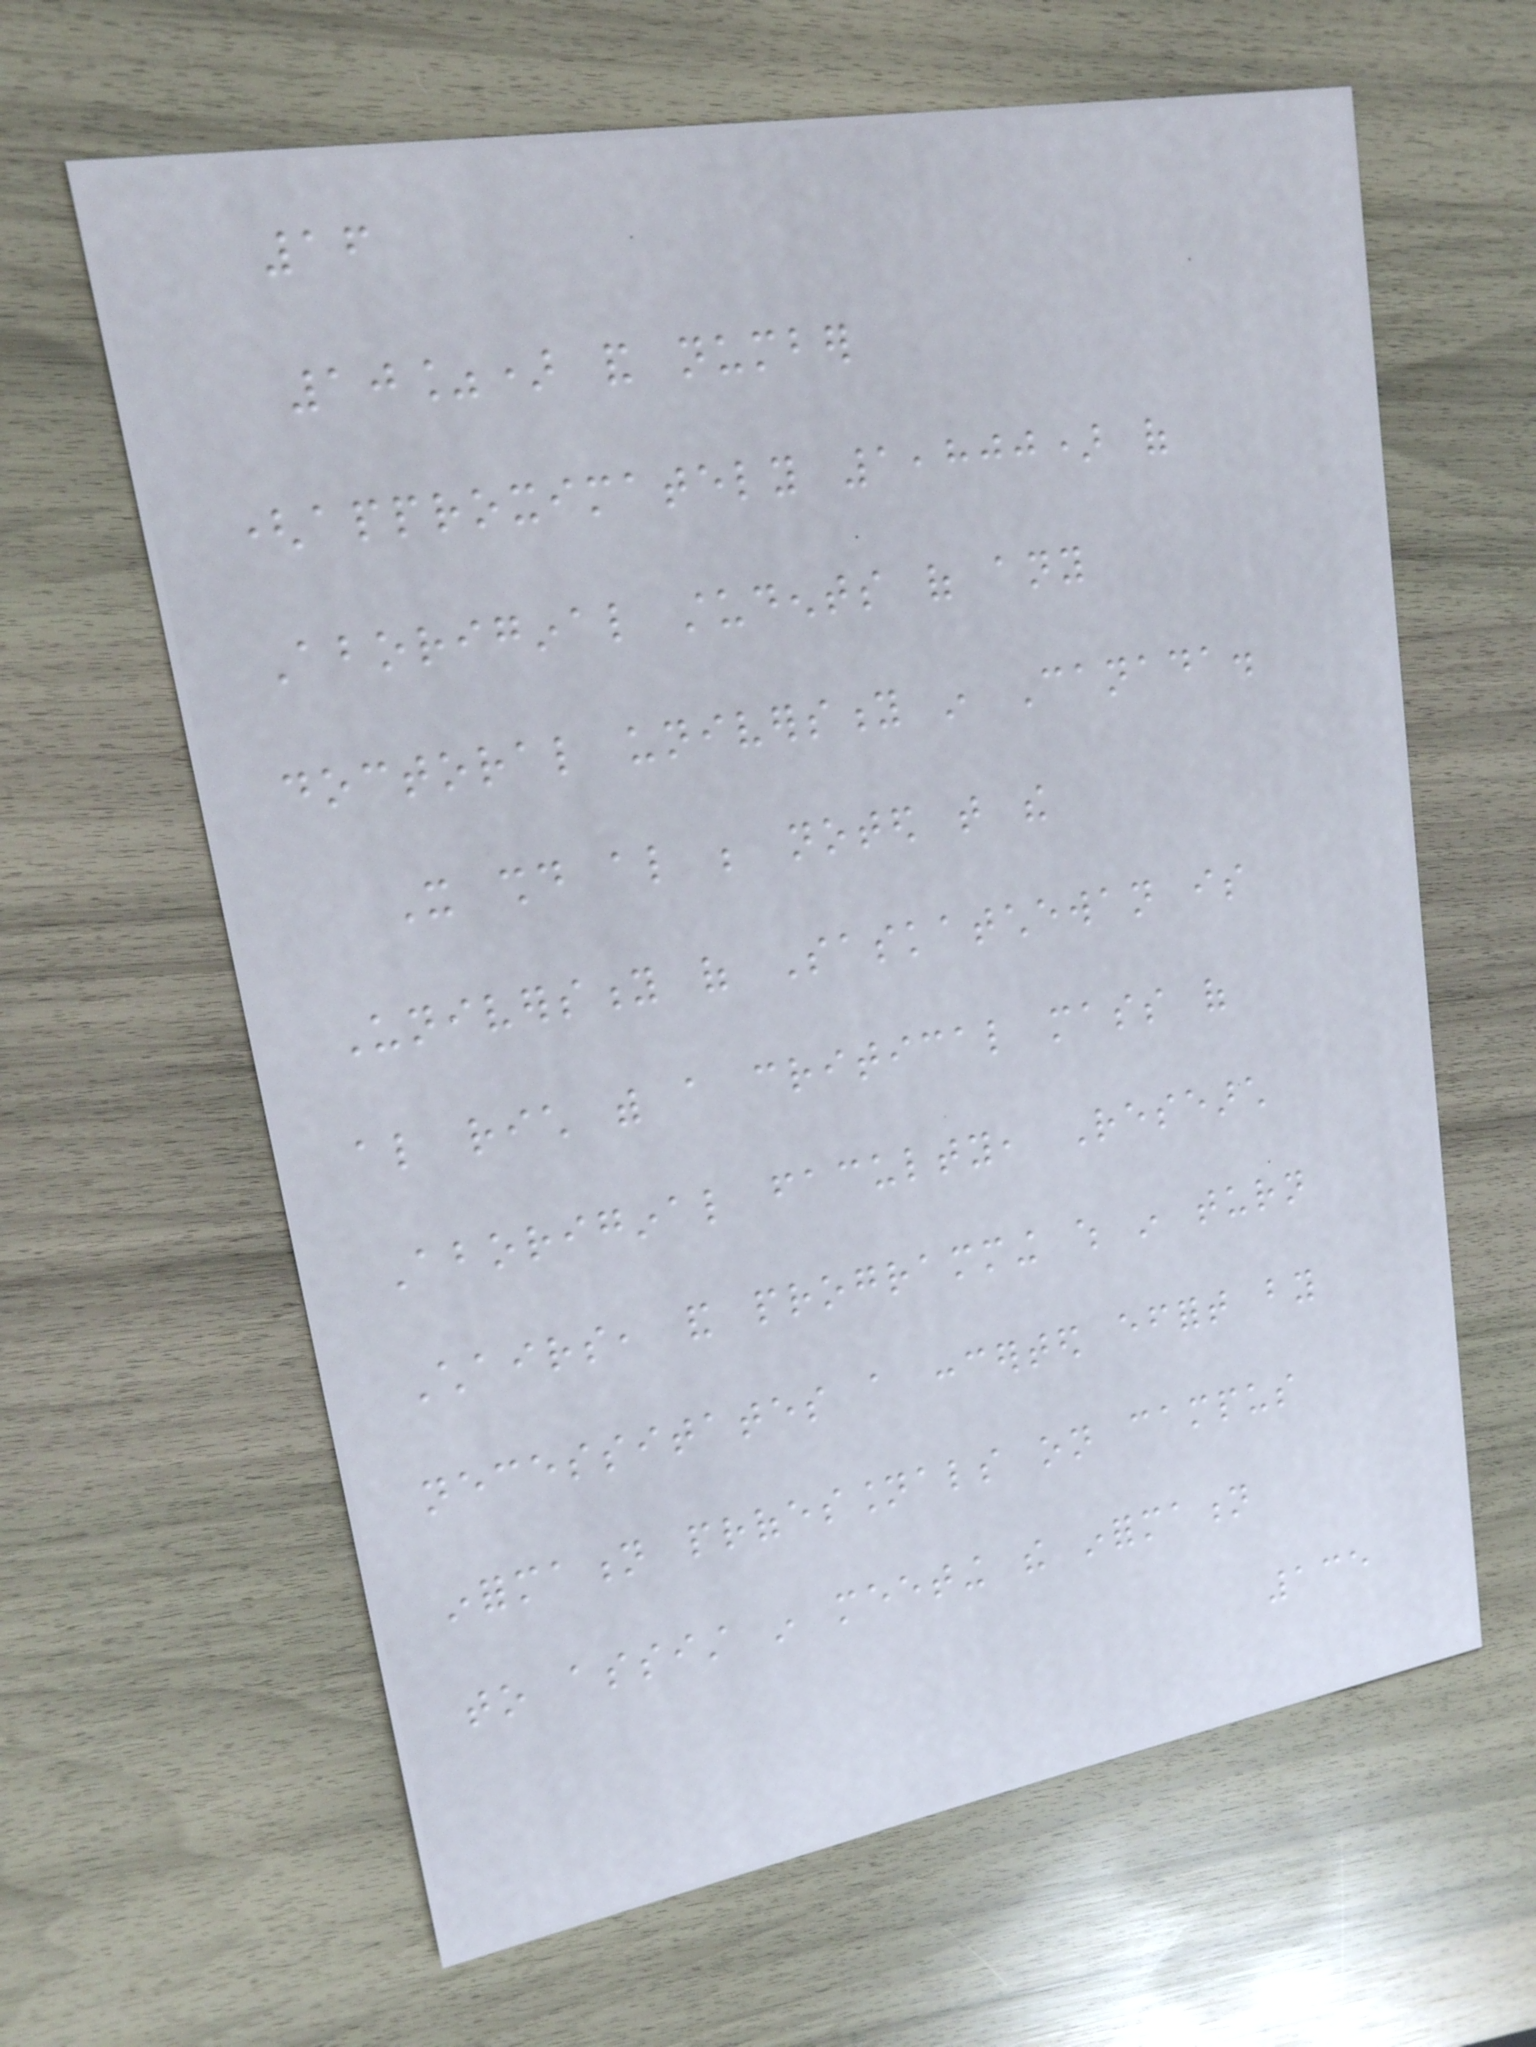16
10%) and number
(approximately 1,800) of
Aboriginal students of any
doctoral university in Canada.
It should also be noted that the
University of Saskatchewan is
also rich with a critical mass of
Aboriginal faculty, Research
Chairs, and programming which in turn
necessitates a concerted effort by
information professionals on campus
to assist in meeting the information
135
